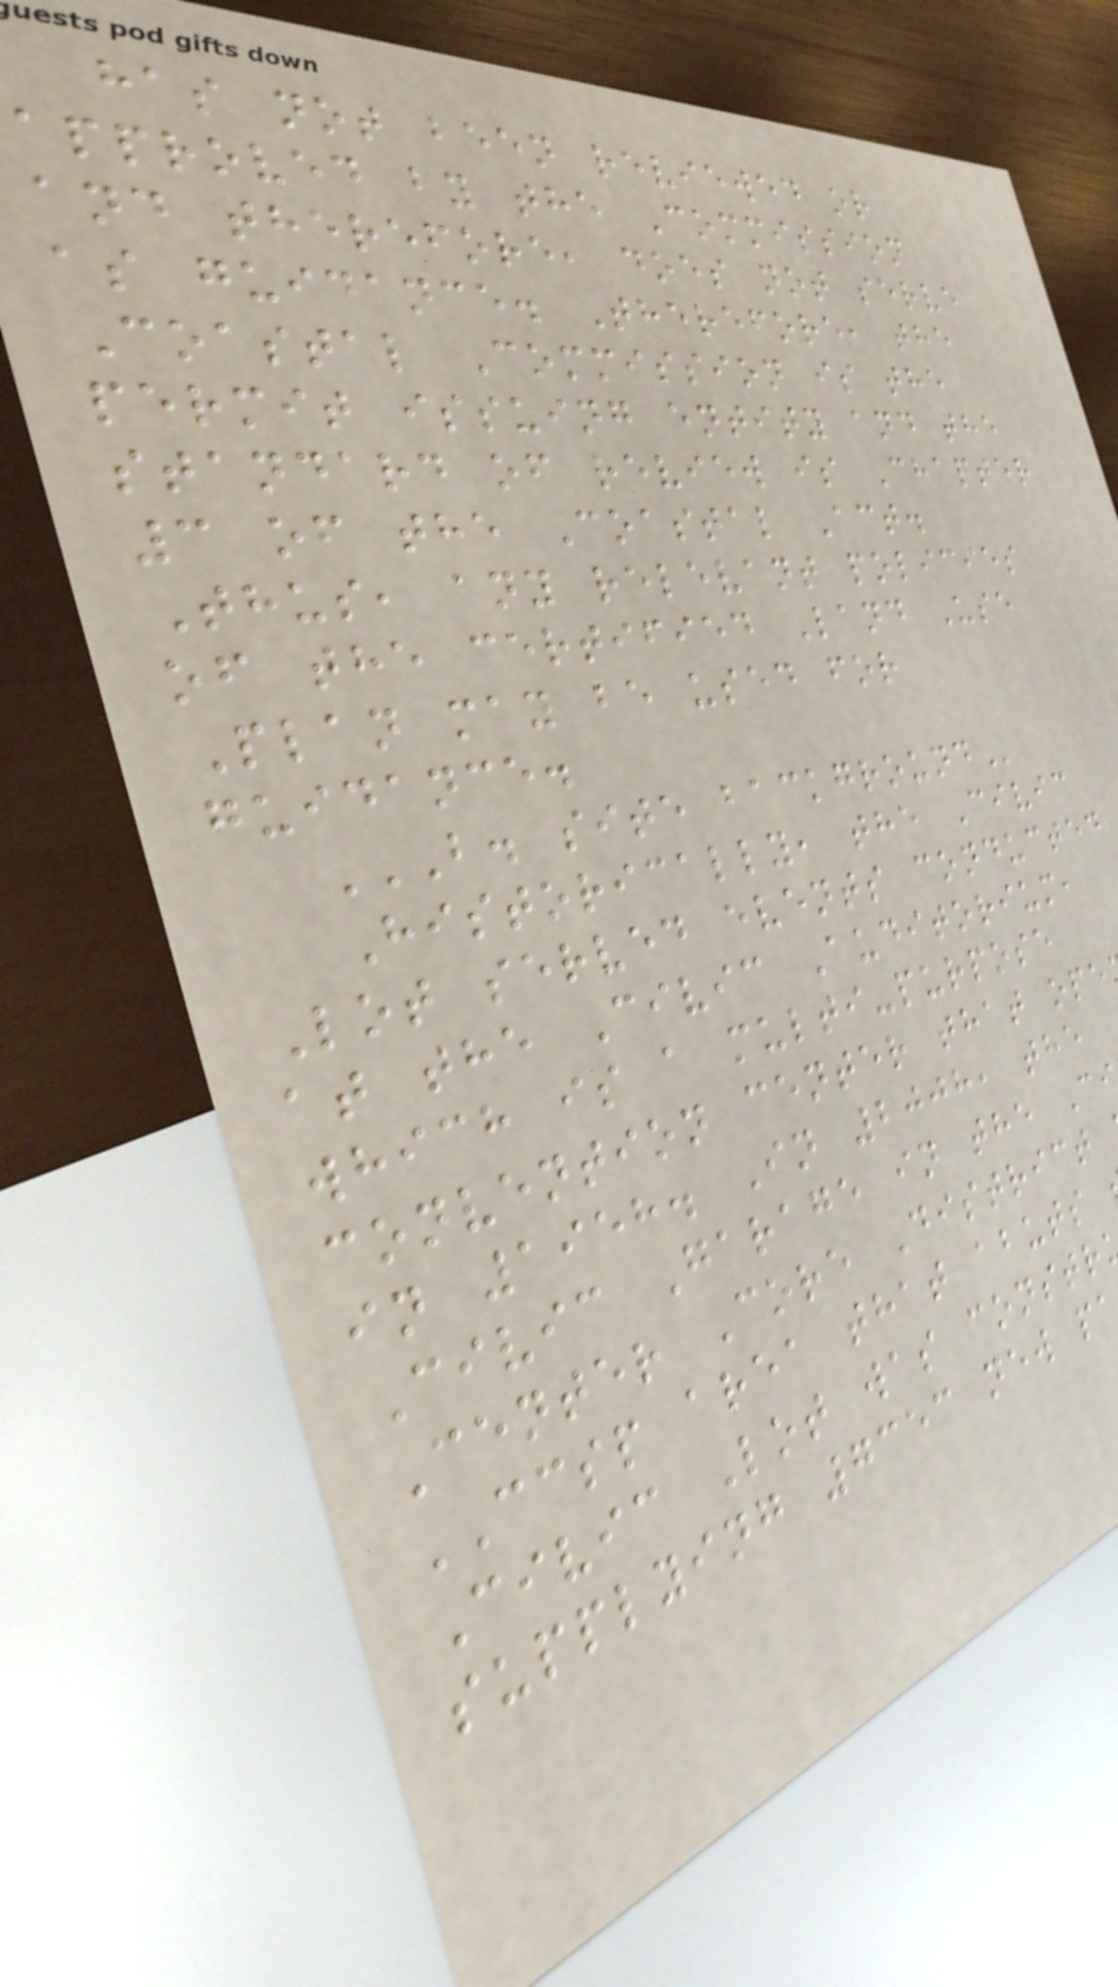has not been reviewed or
approved by the Commission
and therefore, does not serve
as guidance. Therefore, the
Coastal Commission is the
permit issuing entity and the
standard of review is Chapter
3 of the Coastal Act.
Thus, any relevant policies
of the certified Land Use
Plan may be used for
guidance.
B. SITE BACKGROUND
Historically, the Civic
Lot served events conducted
at the Civic Auditorium,
which is a multi-purpose
convention center that ope
in 1958. In 2008, the
Civic Garage in the C
Center Core District
CCSP area that abuts
Civic Lot was constr
supplying 7353 new p
